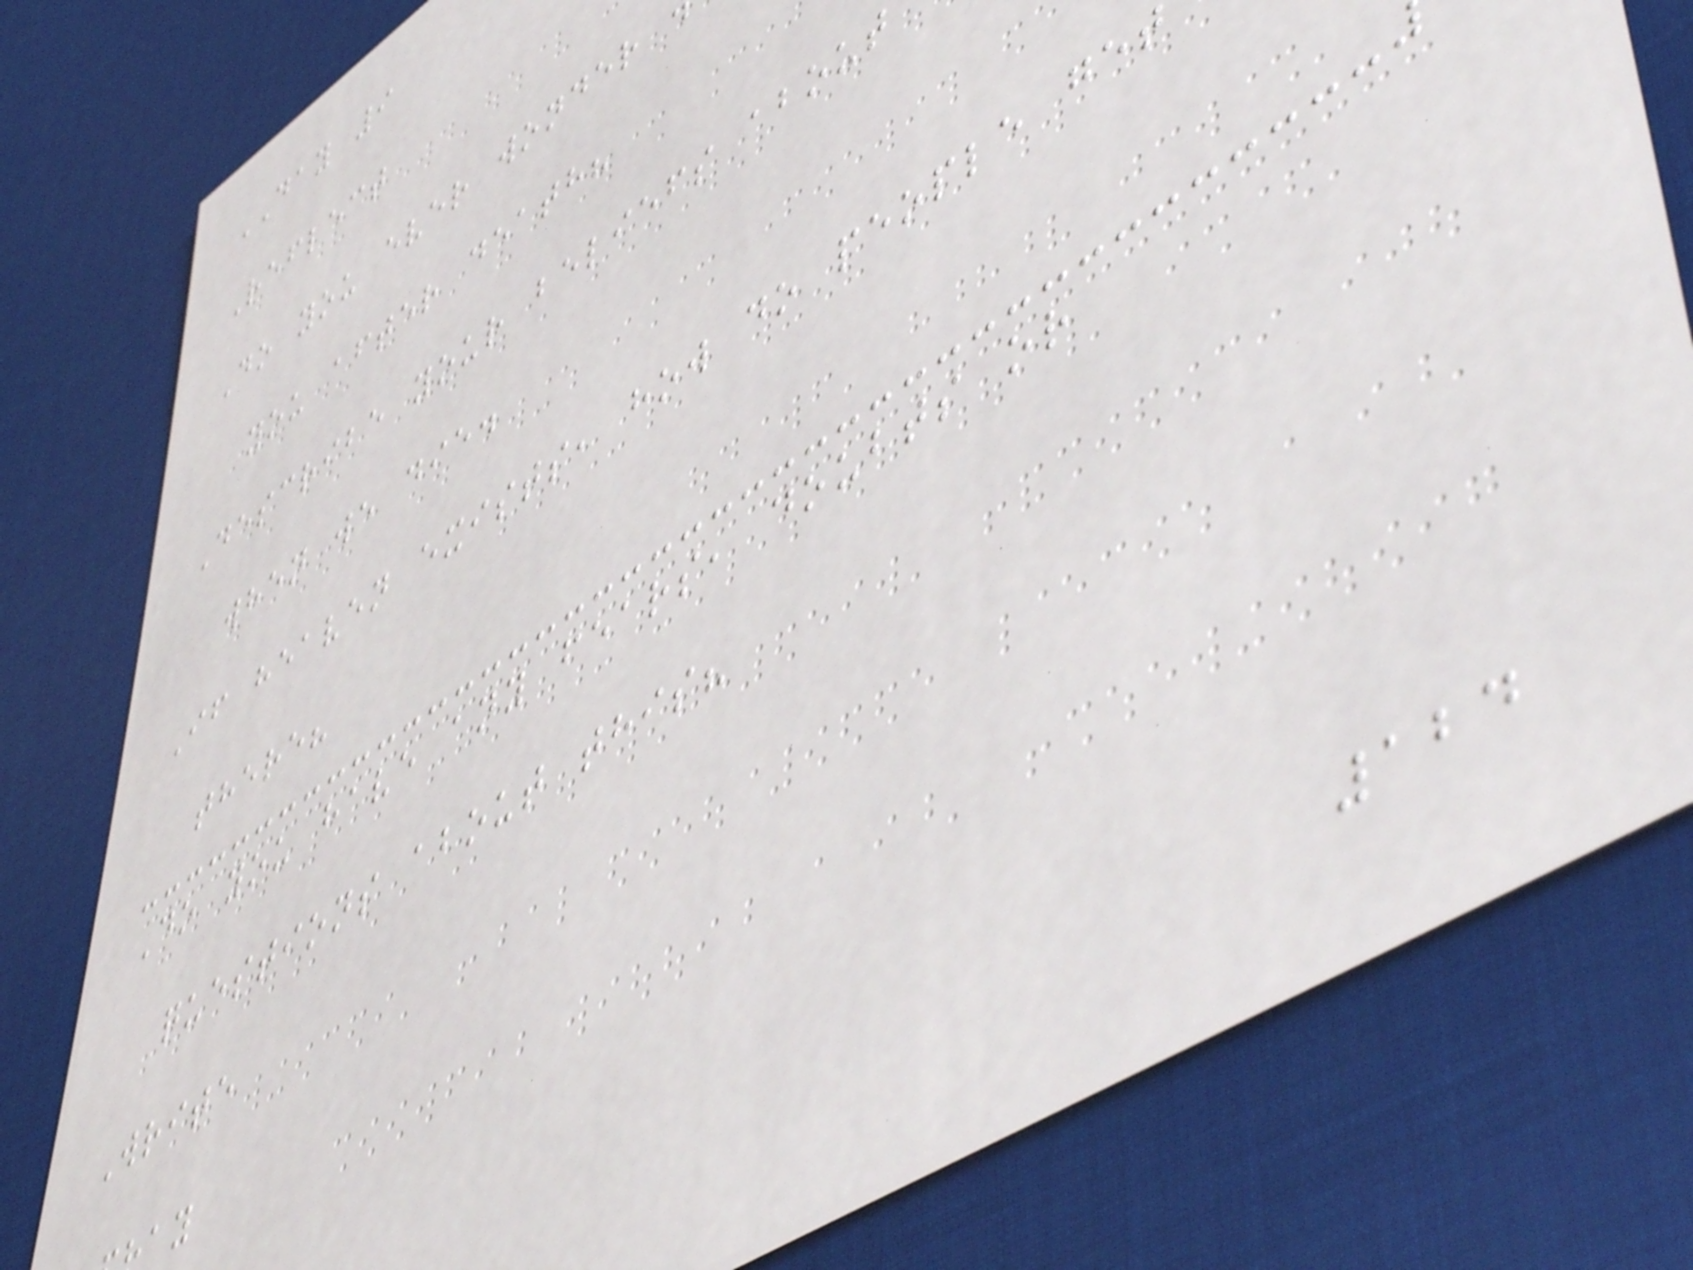DAY 9
Reflect
Do you ever wonder
you after death?
Describe your beliefs about
when we die.
If heaven exists, how do people get
there?
Do you have any fears, doubts or
questions about this?
Write
124
